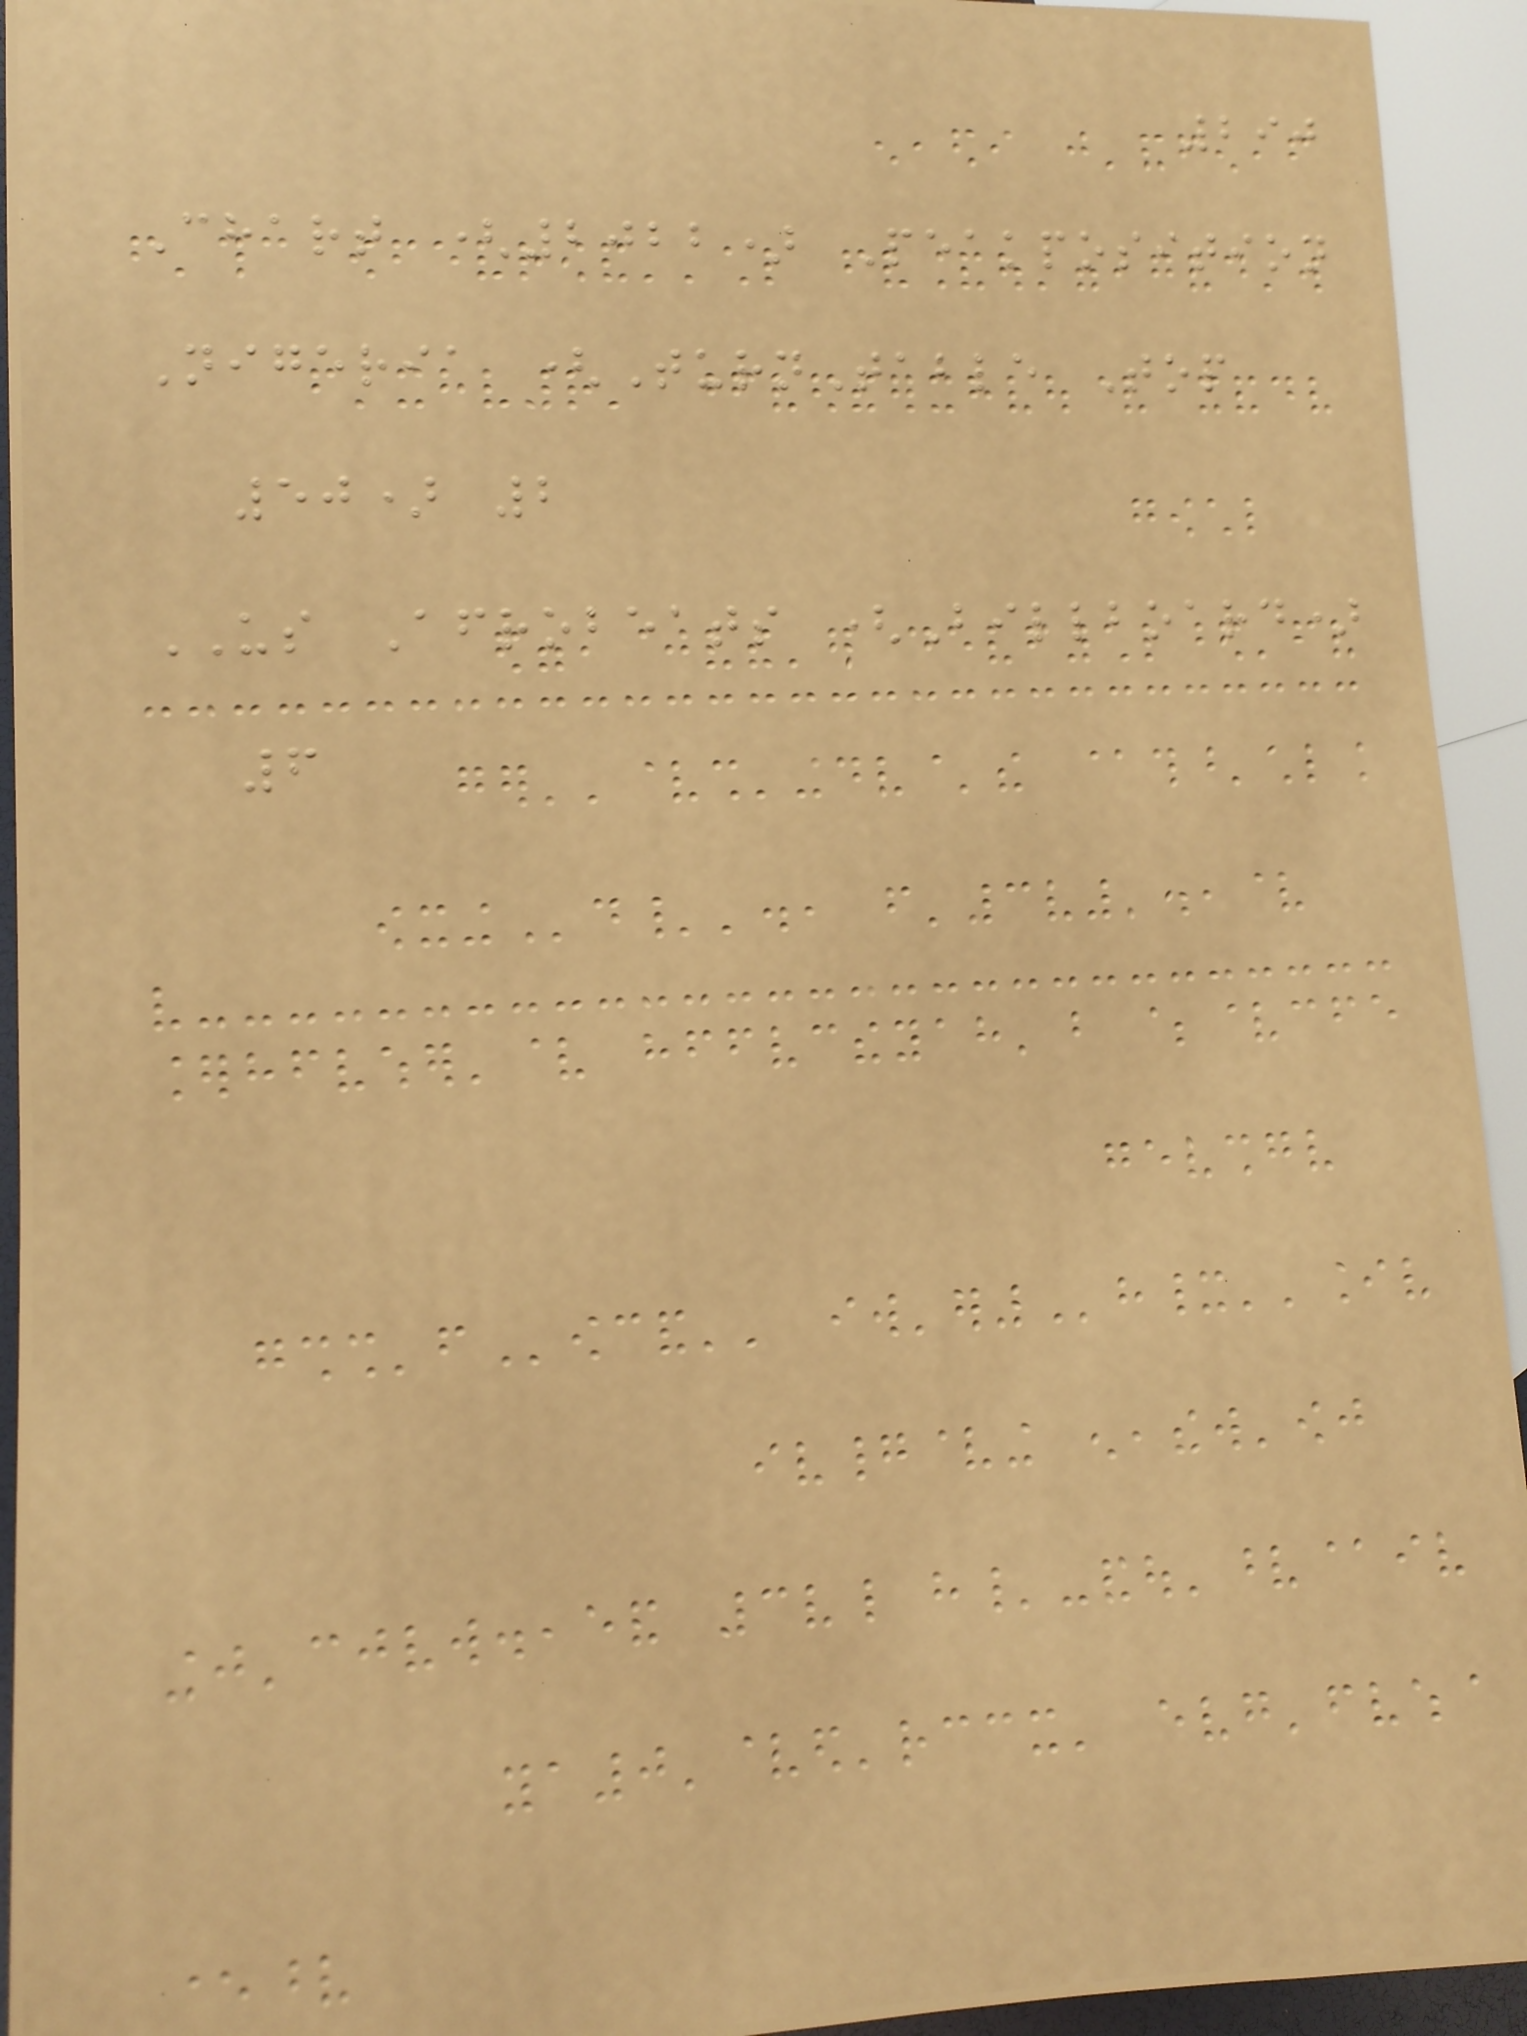290
Chart (2022) Peakposition
Nigeria (TurnTable Top
50) 2
US Afrobeats (Billboard)
6
